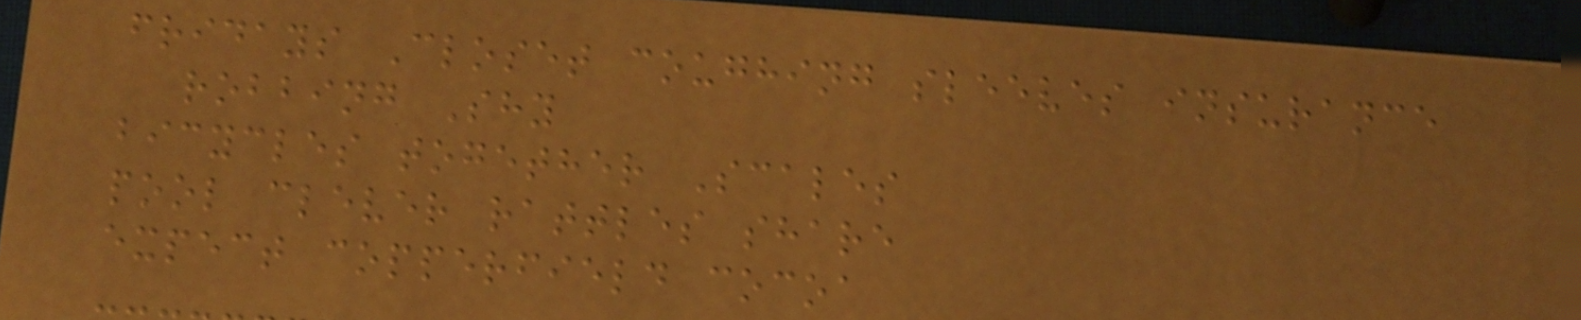fridays Closet coughing sleeves insurance
robbing Shy
bicycles together Scales
pool clever rattles share
expect copperfield cocoa
